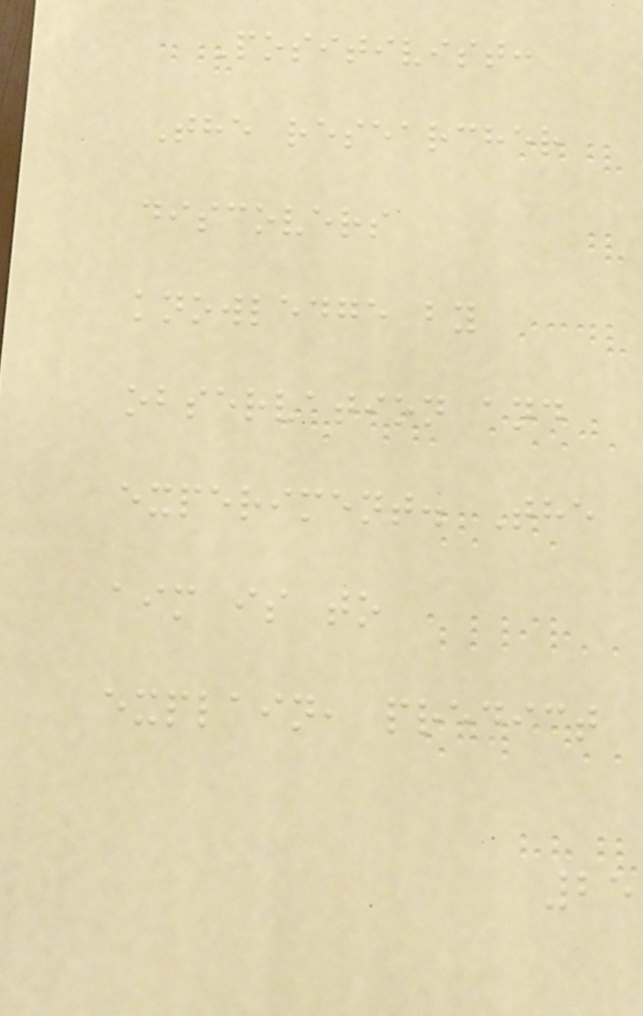Positivist:
The researcher
discovers
knowledge by
observation and
experiment. The
aim is to
explain, predict
25
